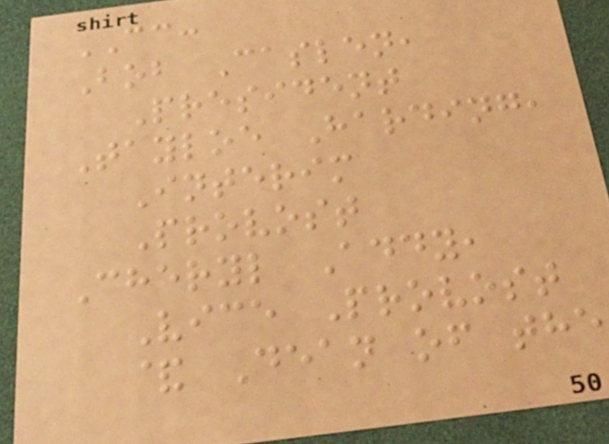CC:
Bob Caslen,
President
Tayloe Harding,
Interim
Provost
Cheryl Addy,
Vice Provost
& Dean of the
